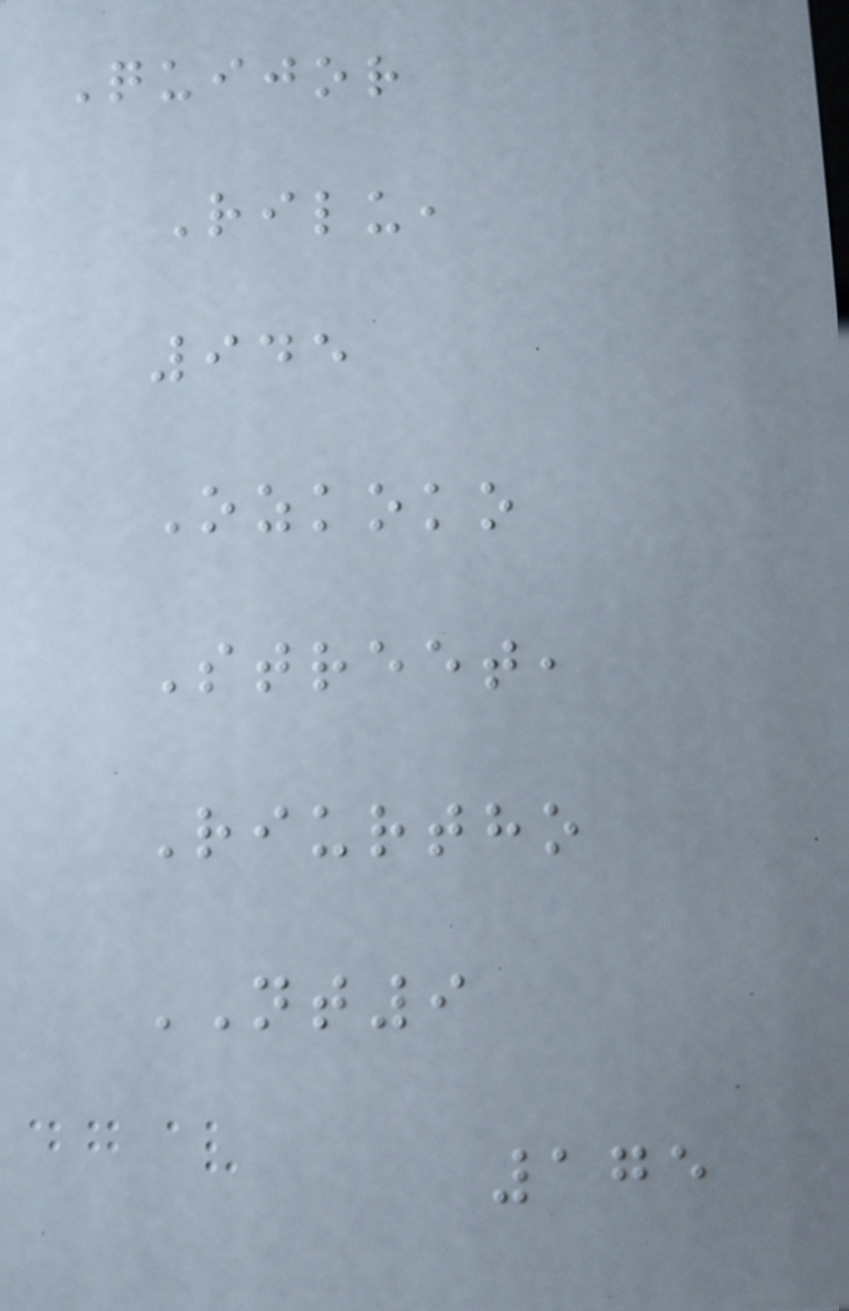Quijor
Rilu,
945
Ozkoko
Street,
Riurtho
NT9
175
